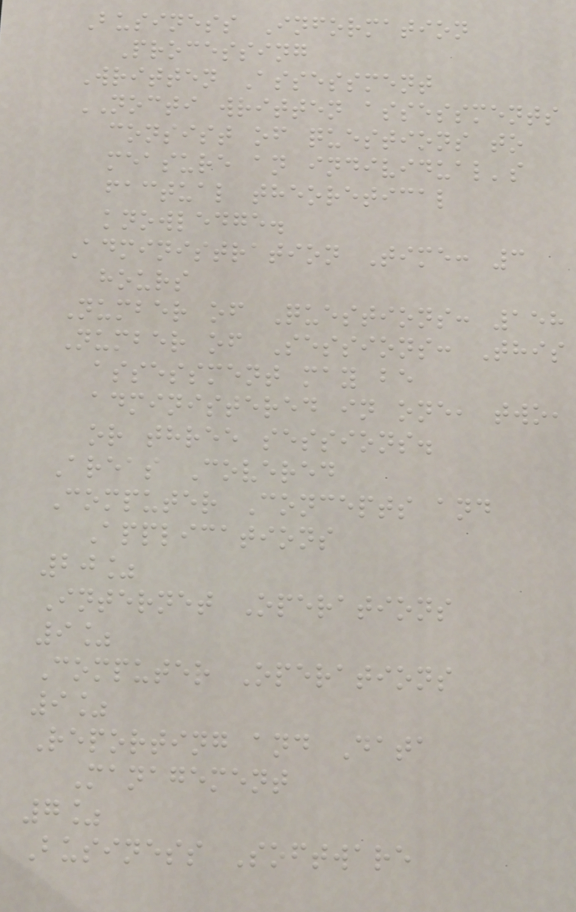Business Information
Processing
Written Assessment
NOCTI written assessments
consist of questions to
measure an individual's
factual theoretical
knowledge.
Administration Time: 3
hours
Number of Questions: 158
Number of Sessions: This
assessment may be
administered in one, two,
or three sessions.
Areas Covered
Computer Concepts and
Applications
20%
Internet Operations
9%
Computer Operations
9%
Reporting and Data
Management
7%
Business Software
